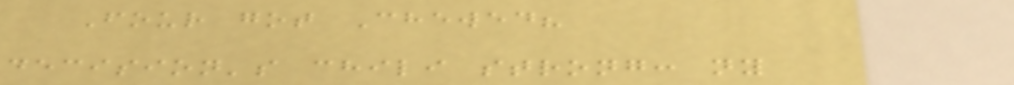Four got Chewed?
decision's chili strong: ny
